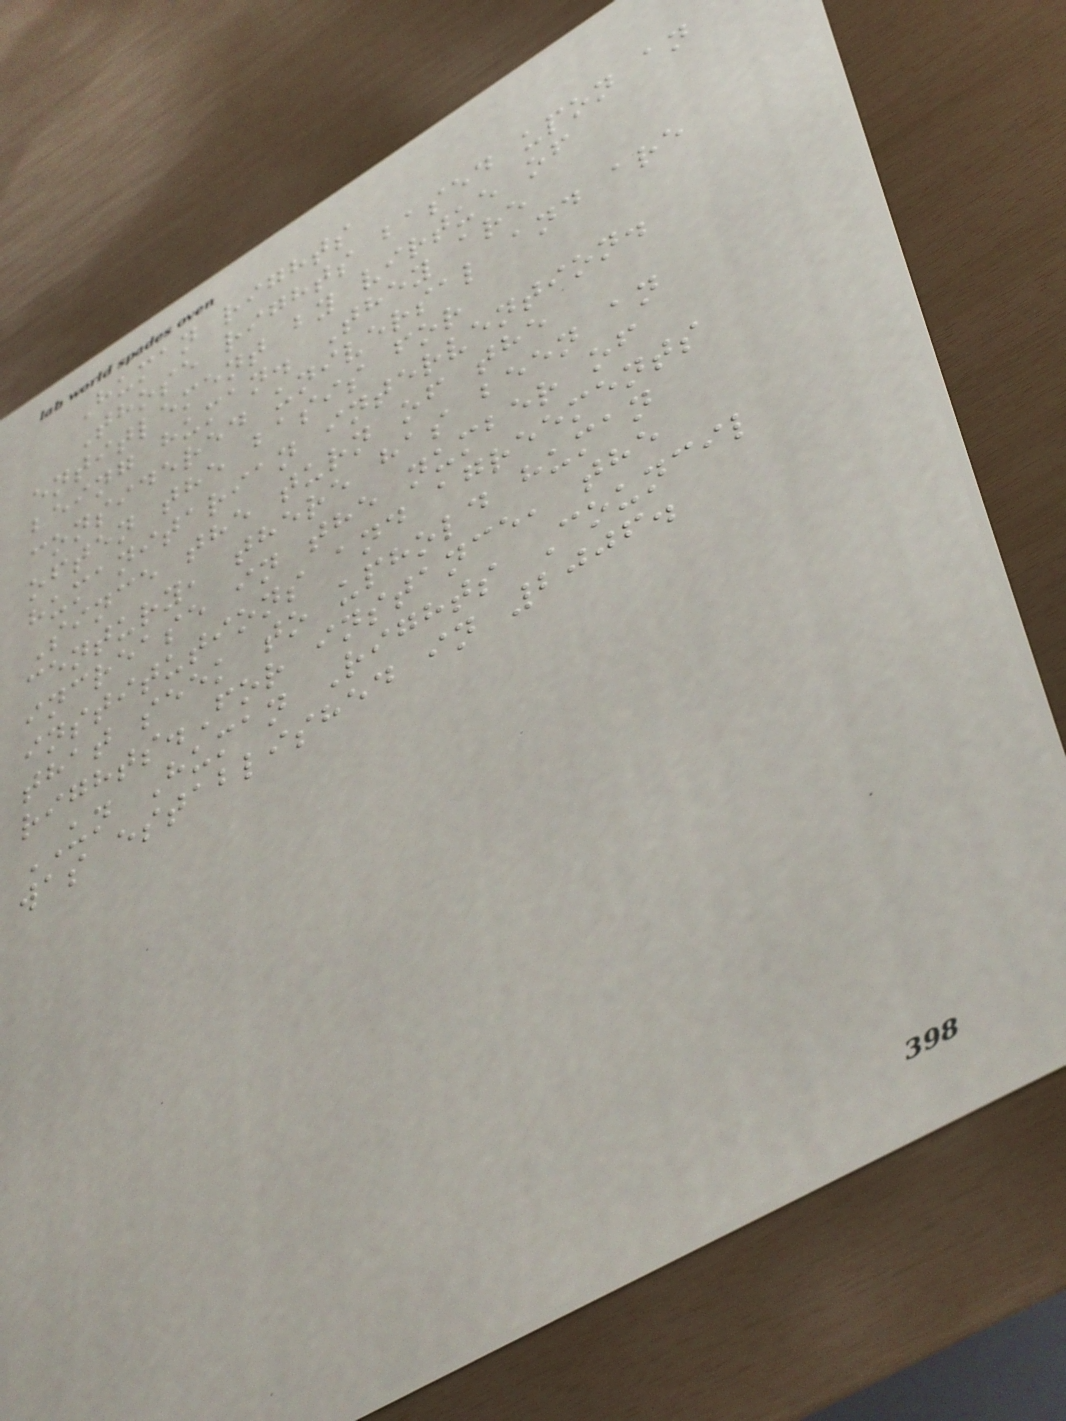Human rights
Those rights based upon an
entitlement by virtue of
being human. They are
considered universal and are
often the basis for
humanitarian intervention.
Since the turn of the
century, there has been an
increase in the number of
institutions and agreements
that seek to uphold human
rights.For instance, the
UN Human Rights Council
was established in 2006.
